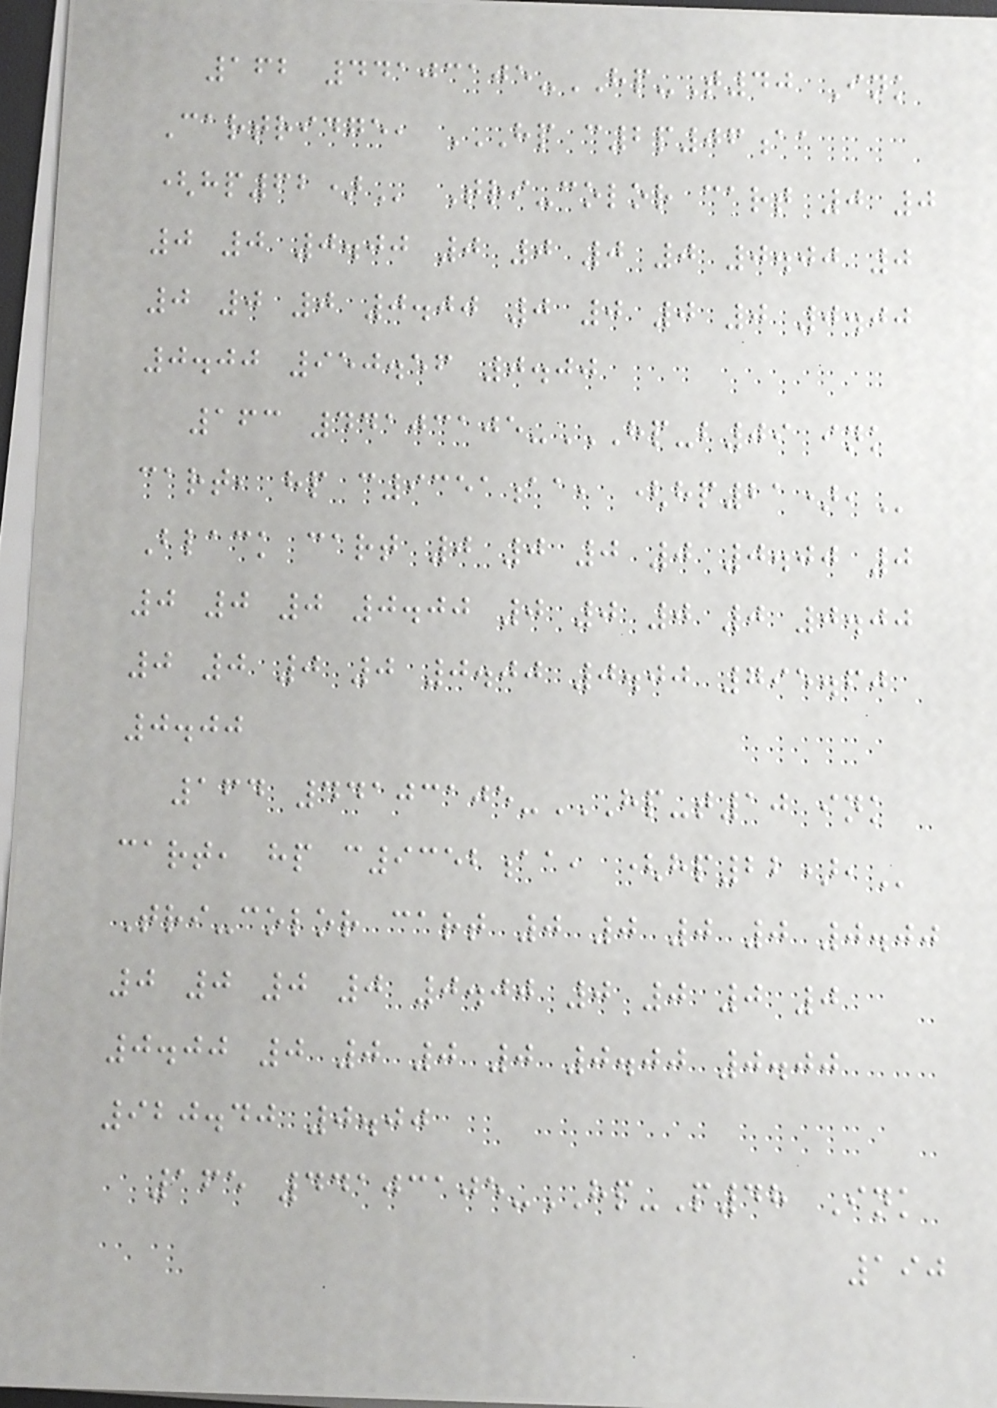162 44103105-HP-T40 Ink
Cartridge, HP C2P06AA
(HP62) Tri-color cart 0 0
0 0 0.00 0 0 0 0 0.00 0
0 0 0 0.00 0 0 0 0 0.00
0.00 950.56 0.00
163 44103105-HP-B09 INK
CART, HP C9351AA, (HP21),
Black cart 0 0 0 0 0.00 0
0 0 0 0.00 0 0 0 0 0.00
0 0 0 0 0.00 0.00 795.60
0.00
164 44103105-HP-T10 INK
CART, HP C9352AA, (HP22),
Tri-color cart 0 0 0 0 0.00
0 0 0 0 0.00 0 0 0 0
0.00 0 0 0 0 0.00 0.00
920.40 0.00
165 44103105-HP-P48 Ink
190
